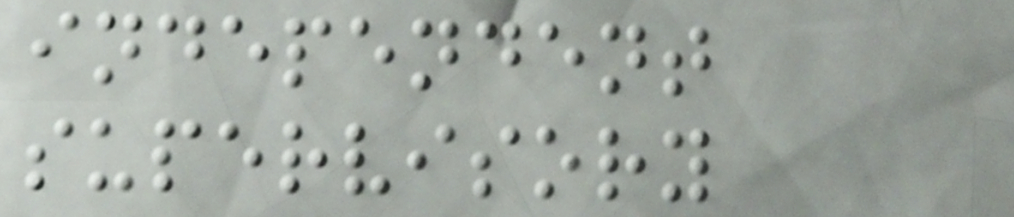independent
supervisory
